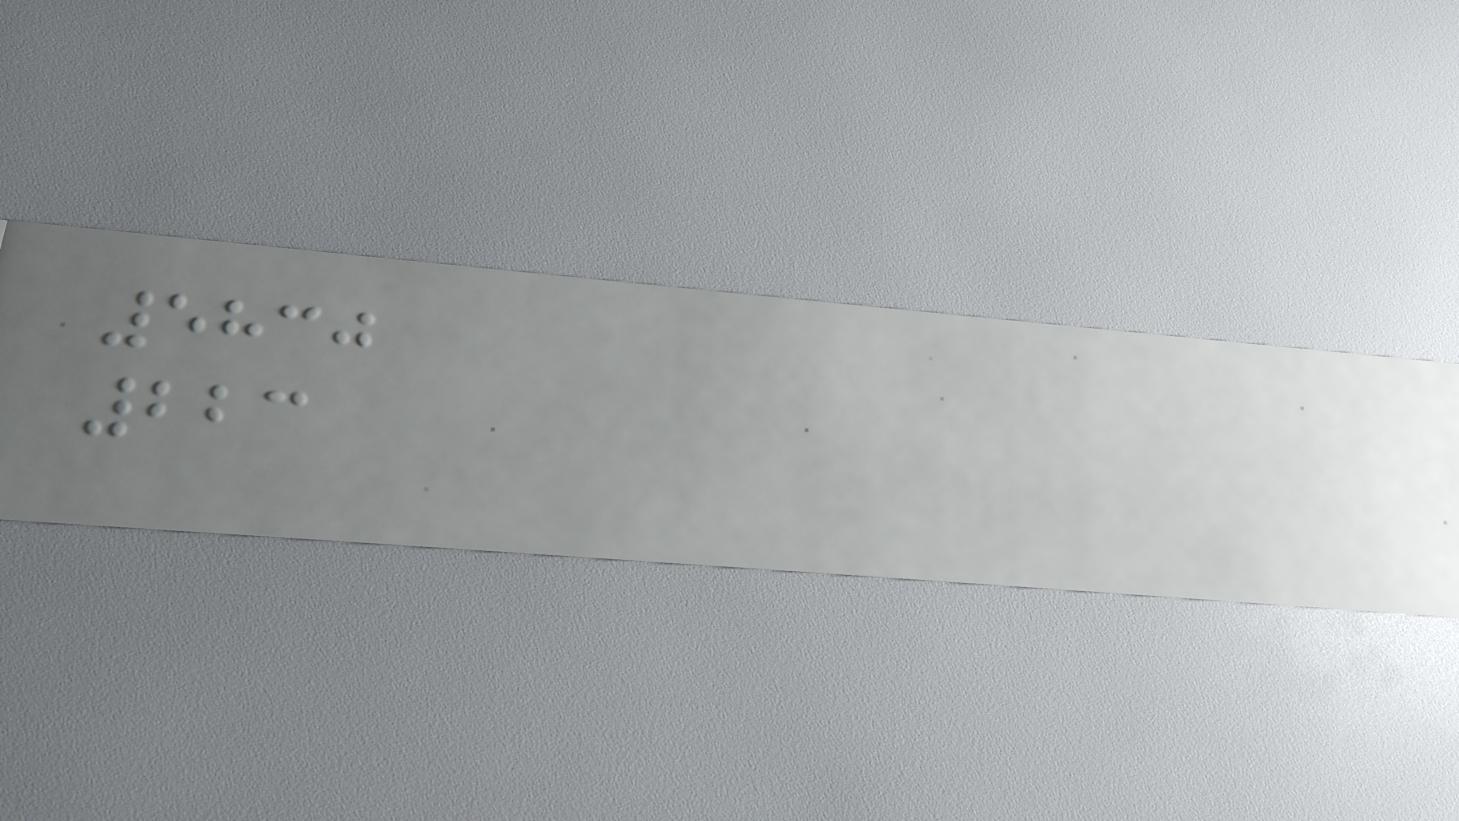5830
223
